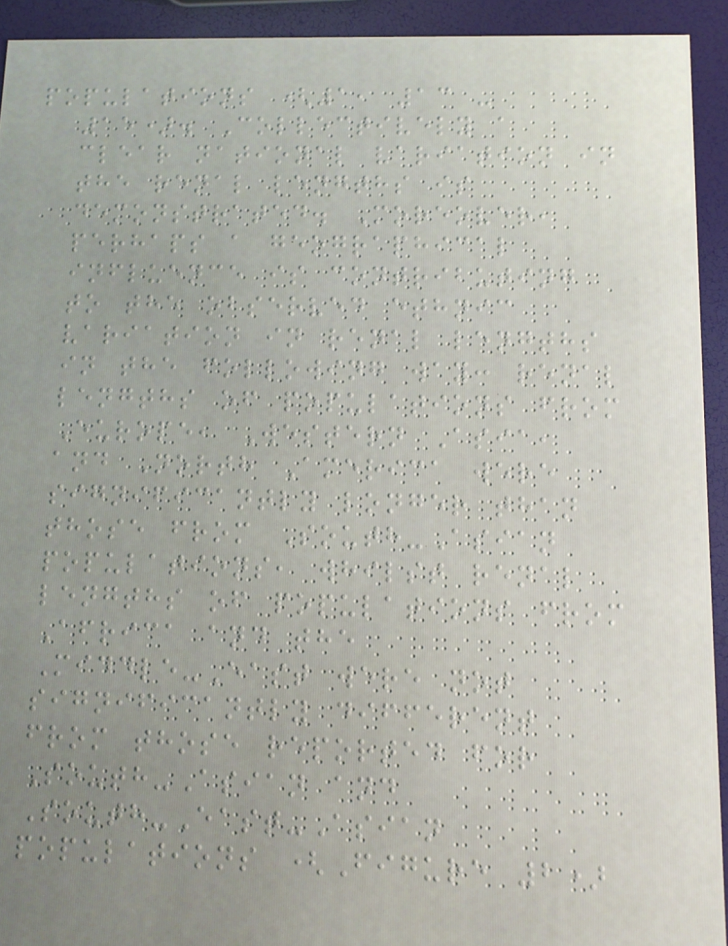populations (1, 13 -
15). Collectively a
clear national variation in
the renal lengths is
demonstrated. Moreover,
perhaps a geographical
influence is contributing
to the observed ethnic
variation in renal lengths
in the following way: renal
lengths of populations from
Europe, Western Asia,
and North America were
significantly longer than
those from South-Asian
populations, whilst renal
lengths of populations from
Africa and the
Middle-East were not
significantly different
from those reported for
South-Asian and
South-East-Asian
populations (Figure 2)
